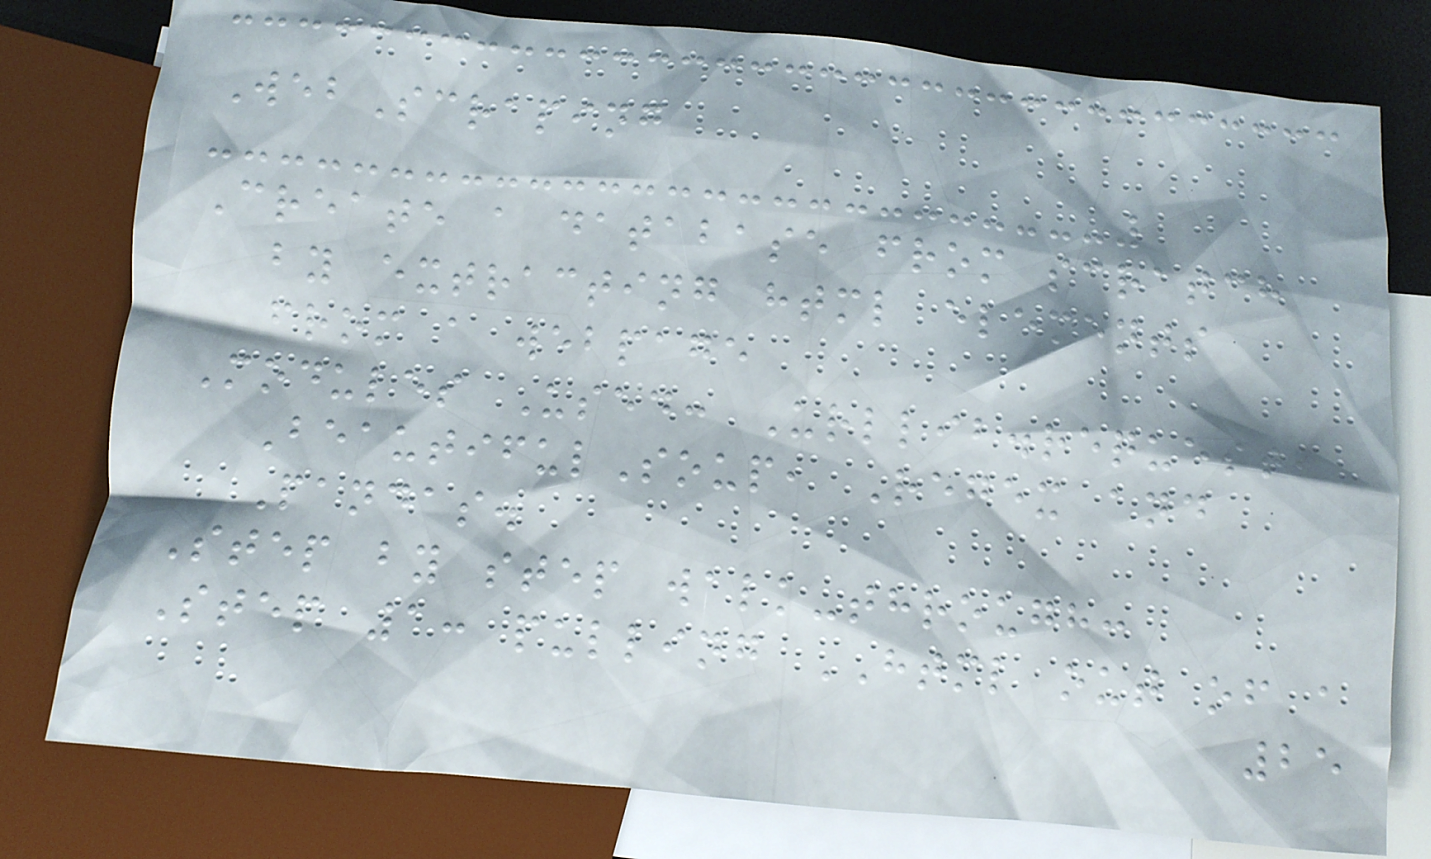WebScraping
Create a database from scratch
by extracting html elements
from a webpage
Modules Used: Urllib.request,
BeautifulSoup, Regex and
Pandas.
Step by step walk-through:
Step 1: pulling HTML out of a
25
